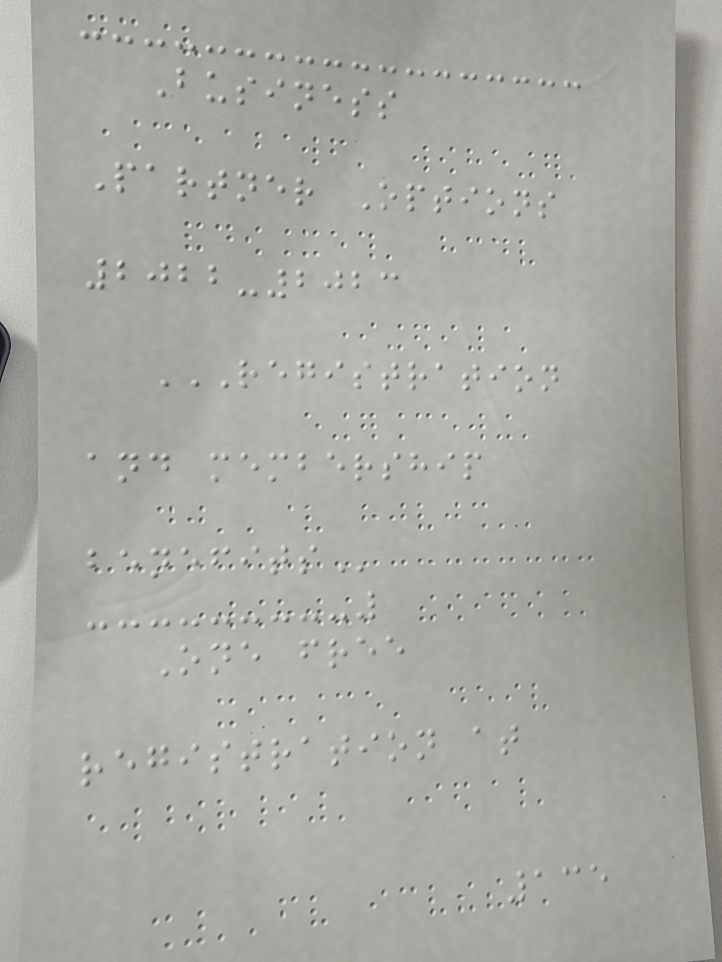Business
Partner Options
2022-2023
REGISTRATION
AND MEMBERSHIP
BENEFITS
One free
registration at
135
